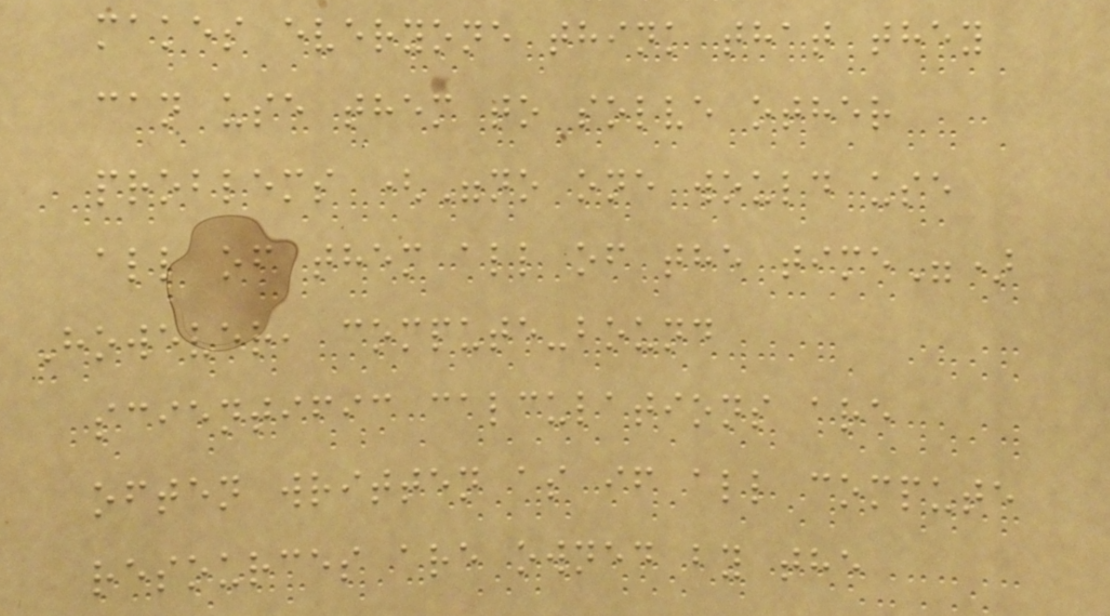makes everyone think that they
can use them to solve other
problems ("no one would use
all of them all of the time")
However, compute-bound
scientific calculations are
often written as if all compute
resources are owned by the
